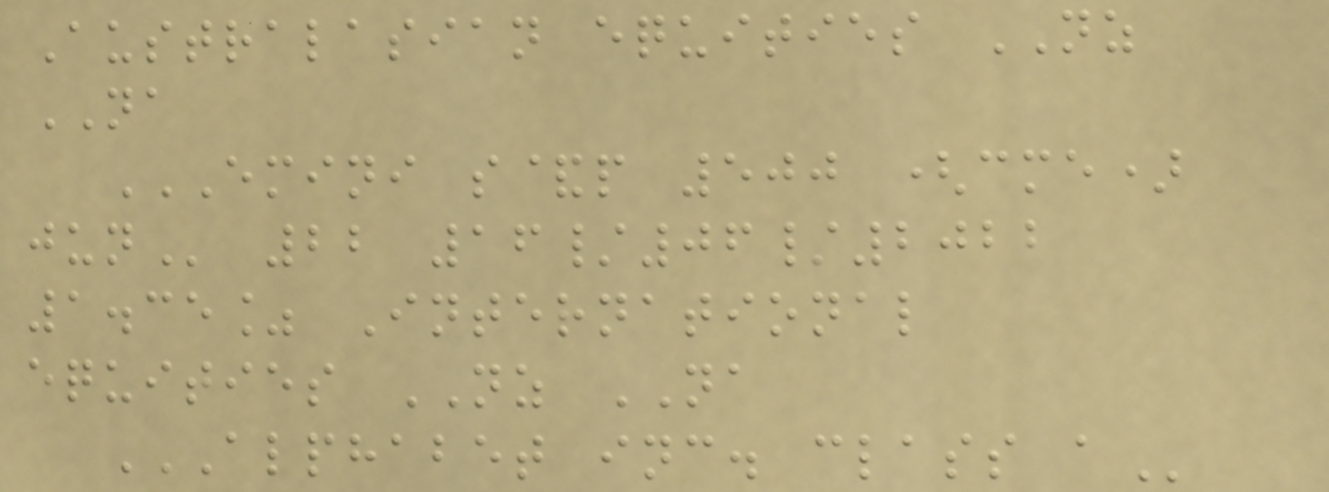Australasian equities NZ
NA
EMINI S&P 500 (CME)
JUN 22 16/06/2022
1.35% International
equities NZ NA
ALPHABET INC. CLASS A
